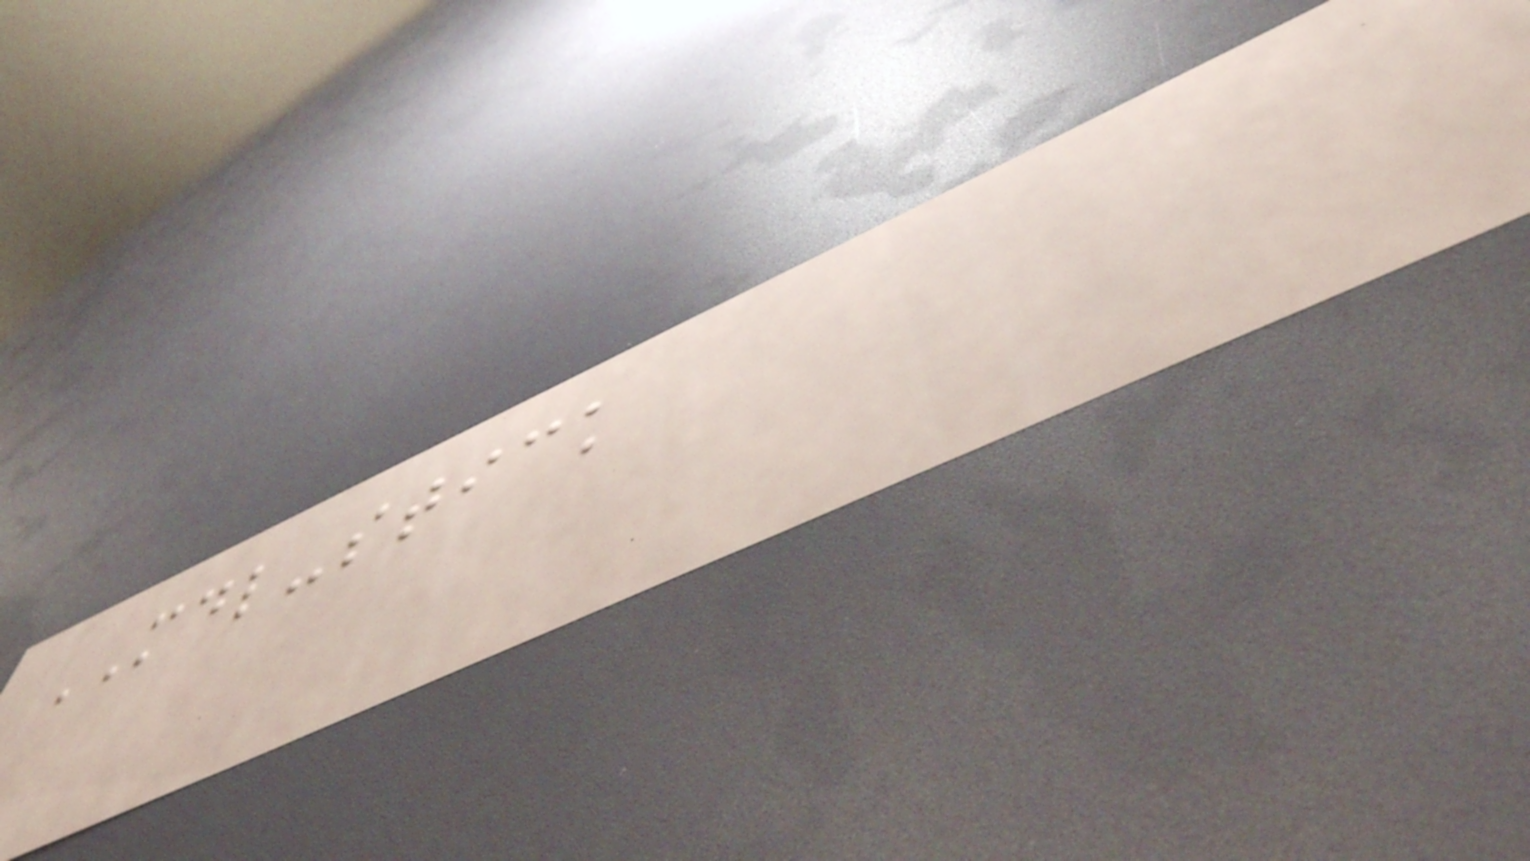MDL-stick
